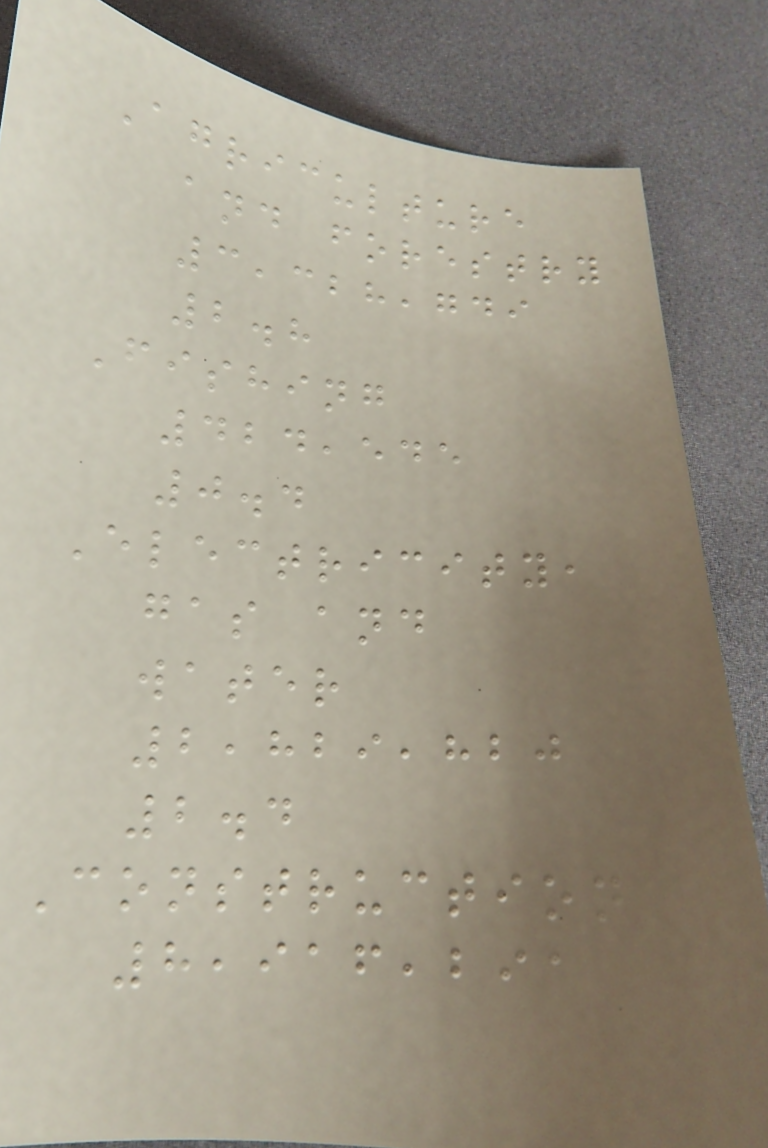Agriculture
and forestry
3,328,749
2.8
Fishing
424,545
0.4
Electricity,
gas and
water
2,829,820
2.4
Construction
8,916,291
